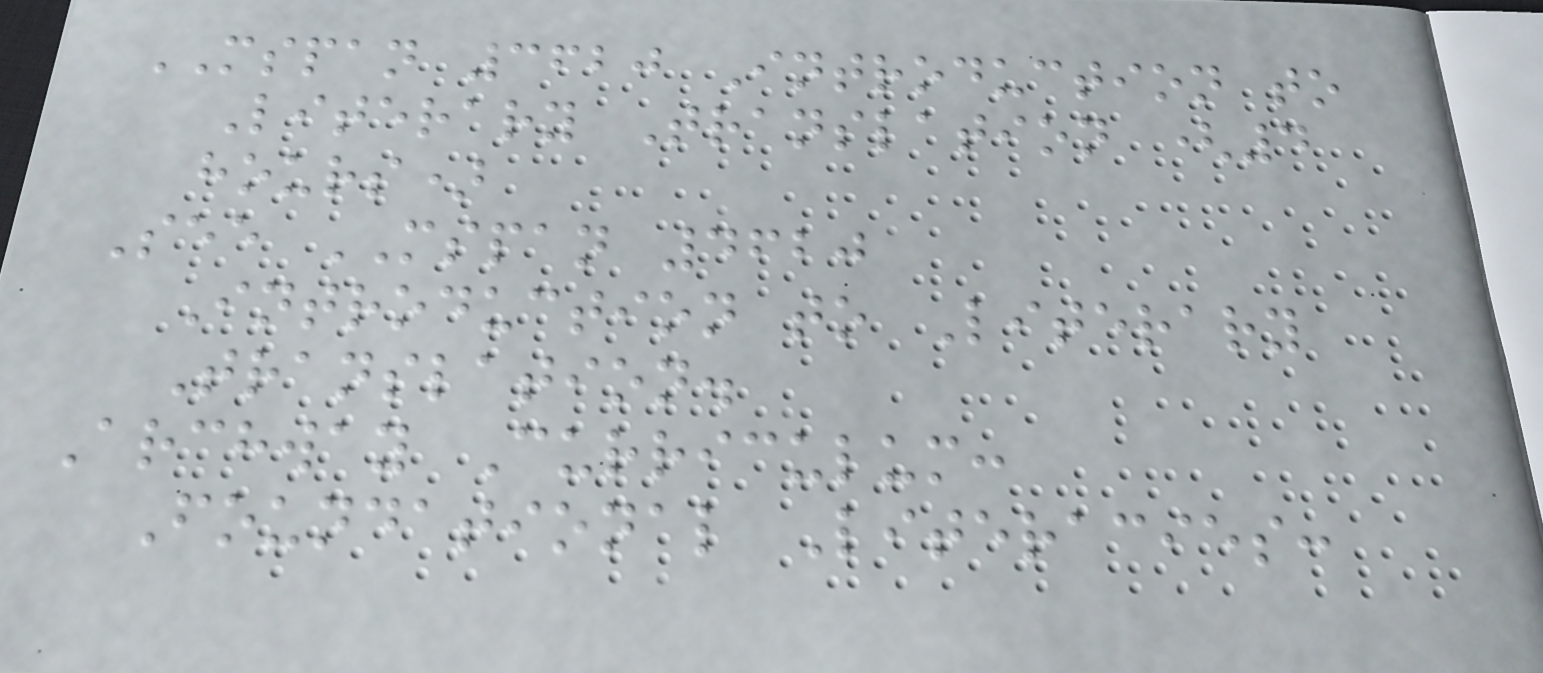MSPAN 3620 Introduction to
Literary Translation (4
hours)
See MSPAN 4620
Introduction to Literary
Translation.
Archway Curriculum:
Foundational Literacies:
